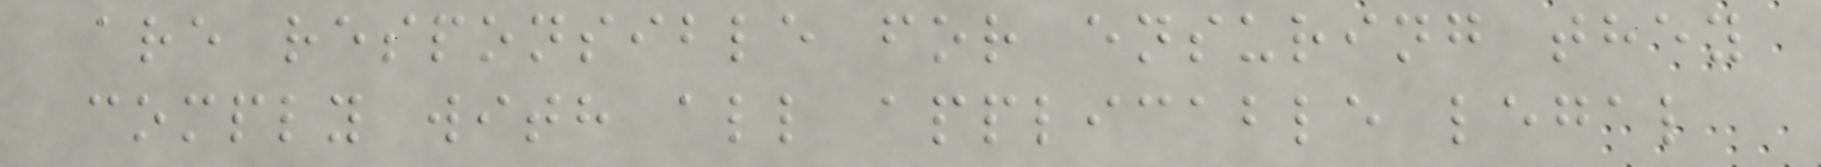are responsible for ensuring they
comply with all applicable legal
